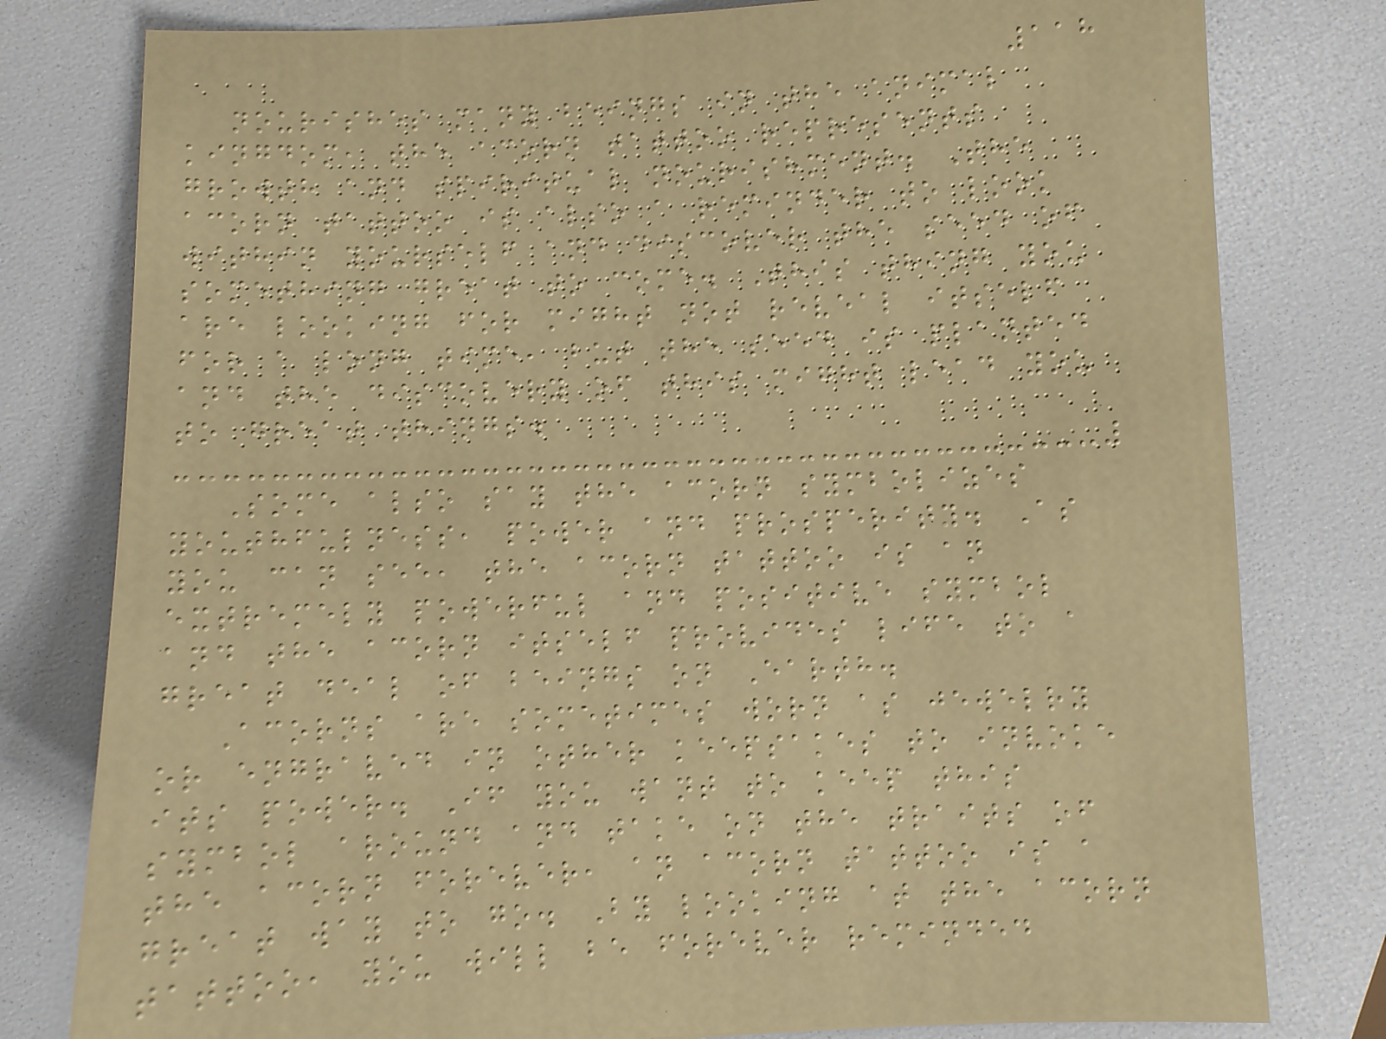118
nourishes many beings in the animal
kingdom, the acorn tattoo represents
growth and spiritual nourishment. The
acorn tattoo is also a reminder to look
within yourself and discover the seed of
something great to come. This thing you
are looking for might not reveal itself
for a long time, but the seed is planted
and the discovery of this might lead you
to great things.
Some also say the acorn symbolizes
youthfulness, power and prosperity. As
you can see, the acorn tattoo is an
extremely powerful and positive symbol
and the acorn itself provides life to a
great deal of beings on Earth.
Acorns are sometimes worn as jewelry
or engraved in other keepsakes to invoke
its power. If you want to keep this
symbol around and take on the traits of
the acorn forever, an acorn tattoo is a
great way to go. By looking at the acorn
tattoo, you will be forever reminded
